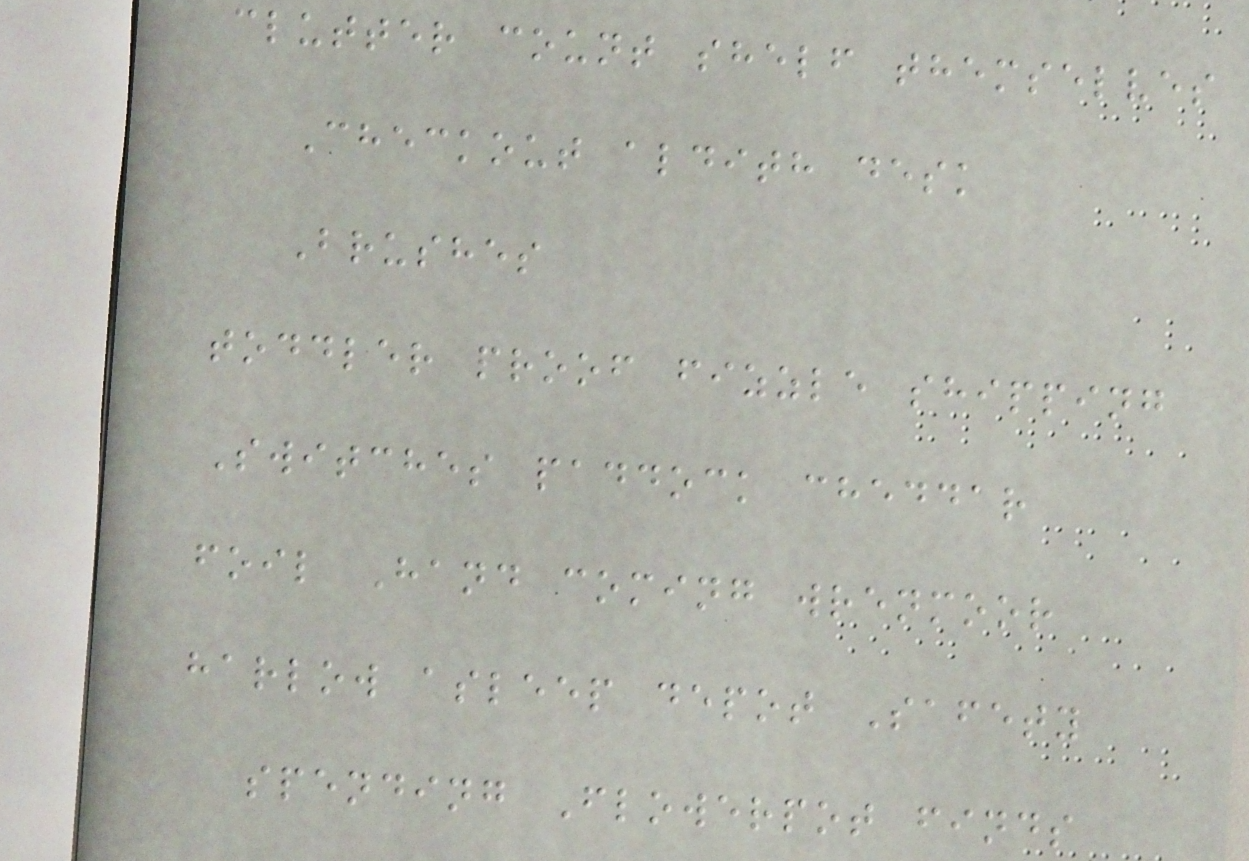clutter count shelf themselves
Checkout aldith desk
Brushes
toddler proof fizzle shipping
Switches paddock cheddar
foil Hand coming wrenmoor
harlow asleep depot Safety
spending Flowerpot finds
